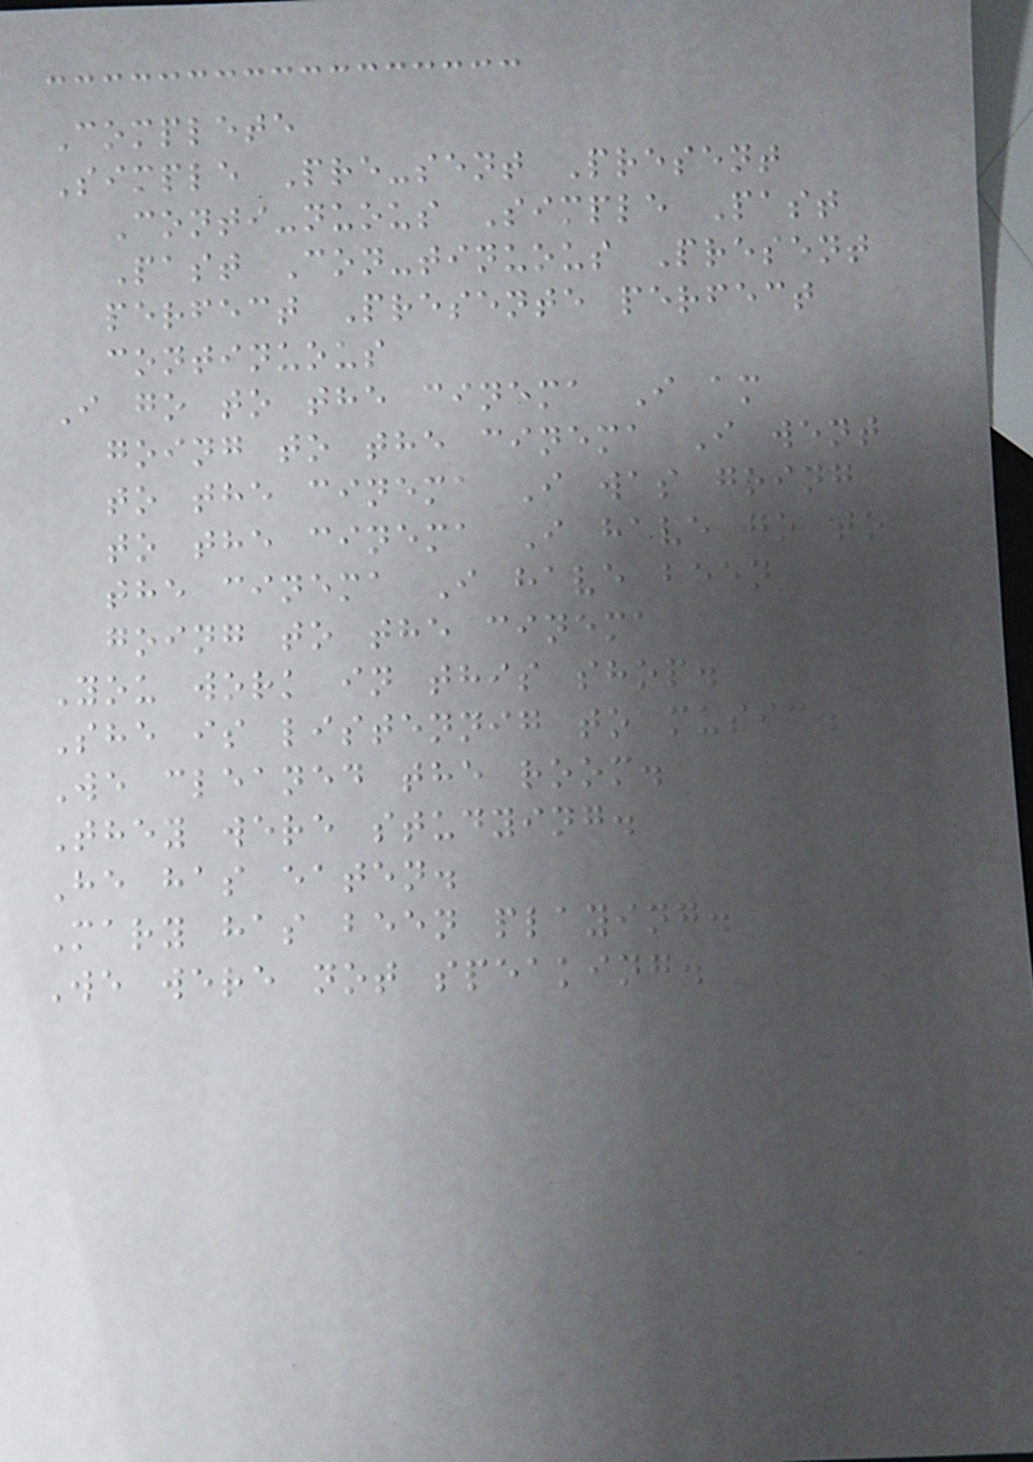Complete
Simple Pre-sent Present
Conti-nuous Simple Past
Past Con-tinuous Present
perfect Presente perfect
continuous
I go to the cinema I am
going to the cinema I went
to the cinema I was going
to the cinema I have go to
the cinema I have been
going to the cinema
You work in this shop.
She is listennig to music.
We cleaned the room.
They were studying.
He has eaten.
Mary has been playing.
We were not speaking.
